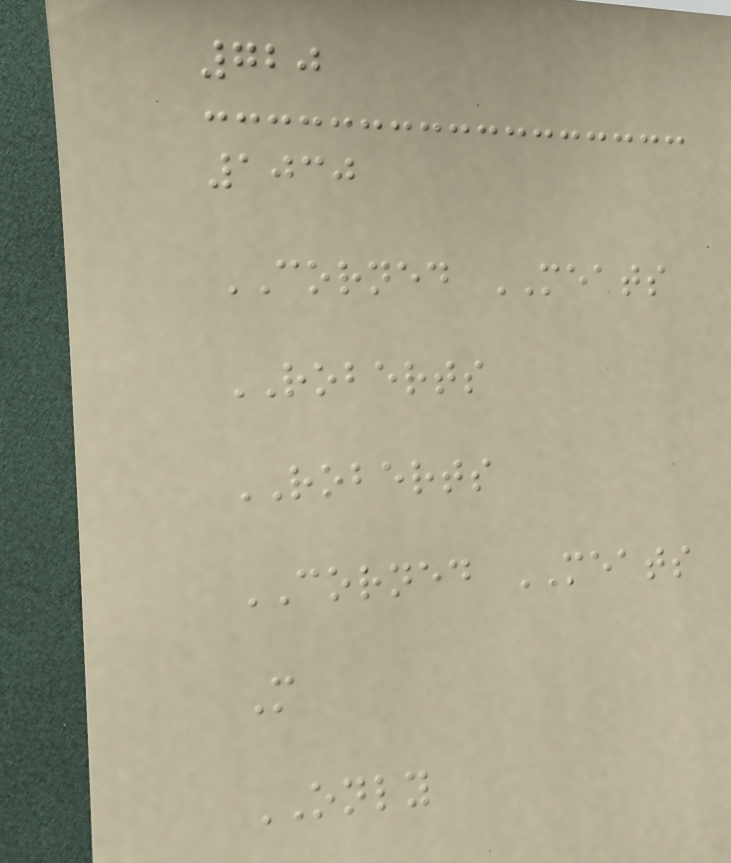720
1030
CORNED MEATS
ROBERTS
ROBERTS
CORNED MEATS
M
ONLY
